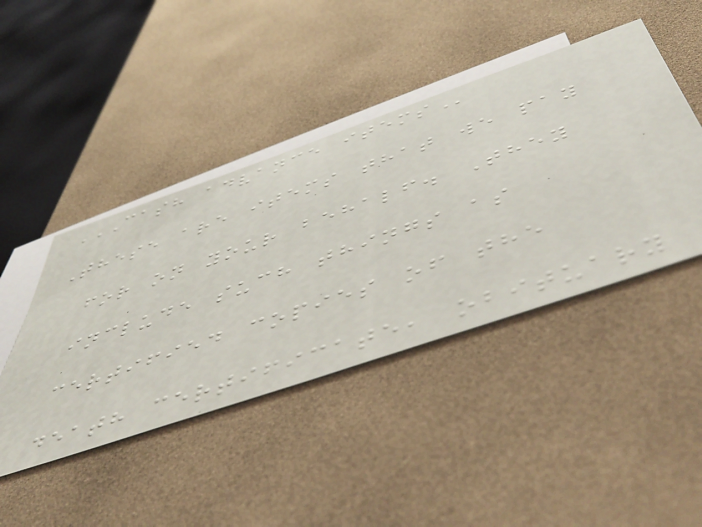CASH ADVANCE ITEMS
These are items that we pay
for on your behalf. They
include such things as
certified copies of the
death certificate, obituary
